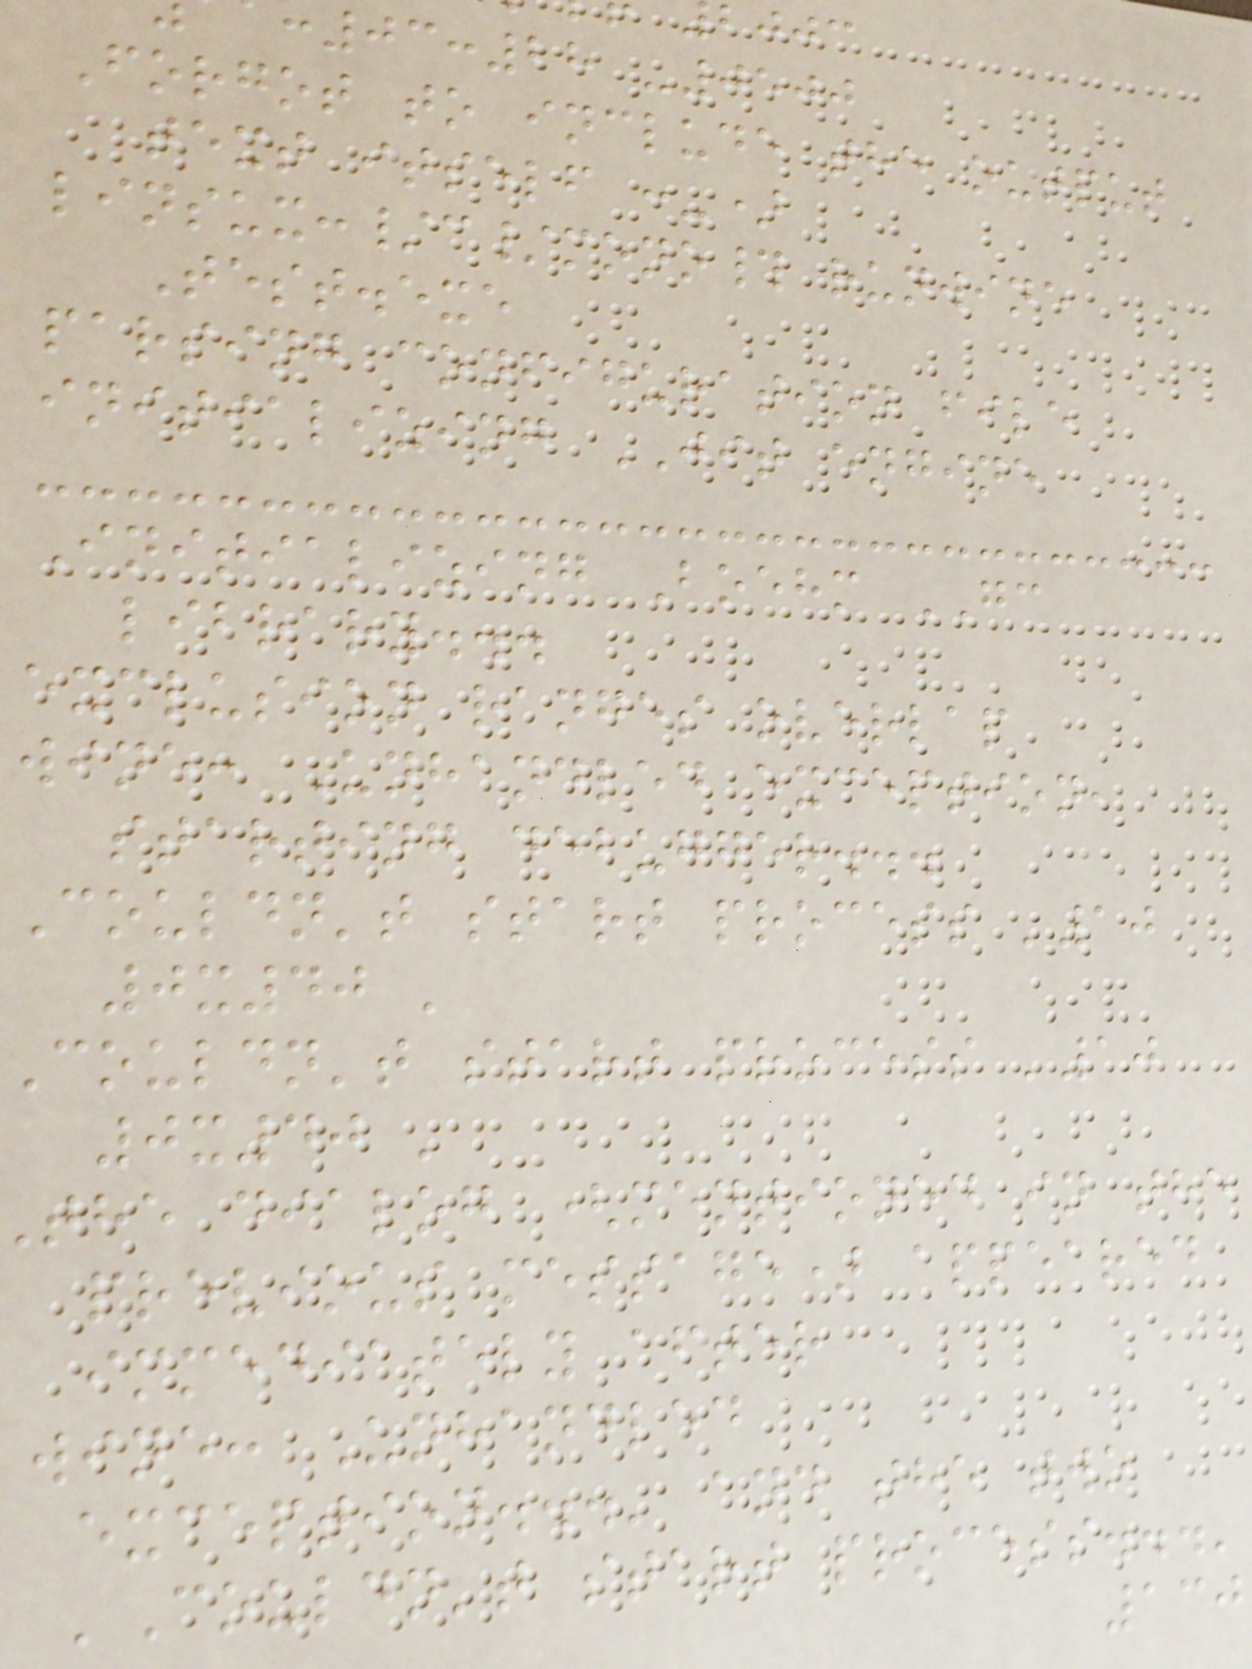:03:28 -0500
Forgot to include the output
text itself :-)
linsux:/c/mono# runwine
Test.exe
parsing configuration file
initializing JIT engine
Initializing Boehm GC
library...
exclusion ranges overlap
wine: Unhandled exception,
starting debugger...
Couldn't start process '10
0x40 '
Couldn't start process '10
0x40 '
the dialog (mentioned in the
previous message) appeared
immediately after
wine: Unhandled
exception...' and the two
'Couldn't start process...'
130
